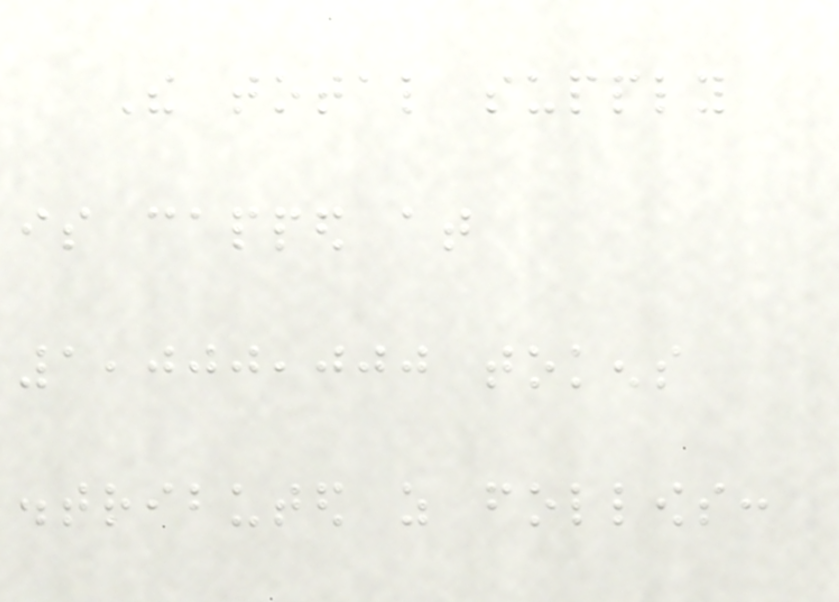The total supply
is capped at
1,000,000 tokens
distributed as follows:
